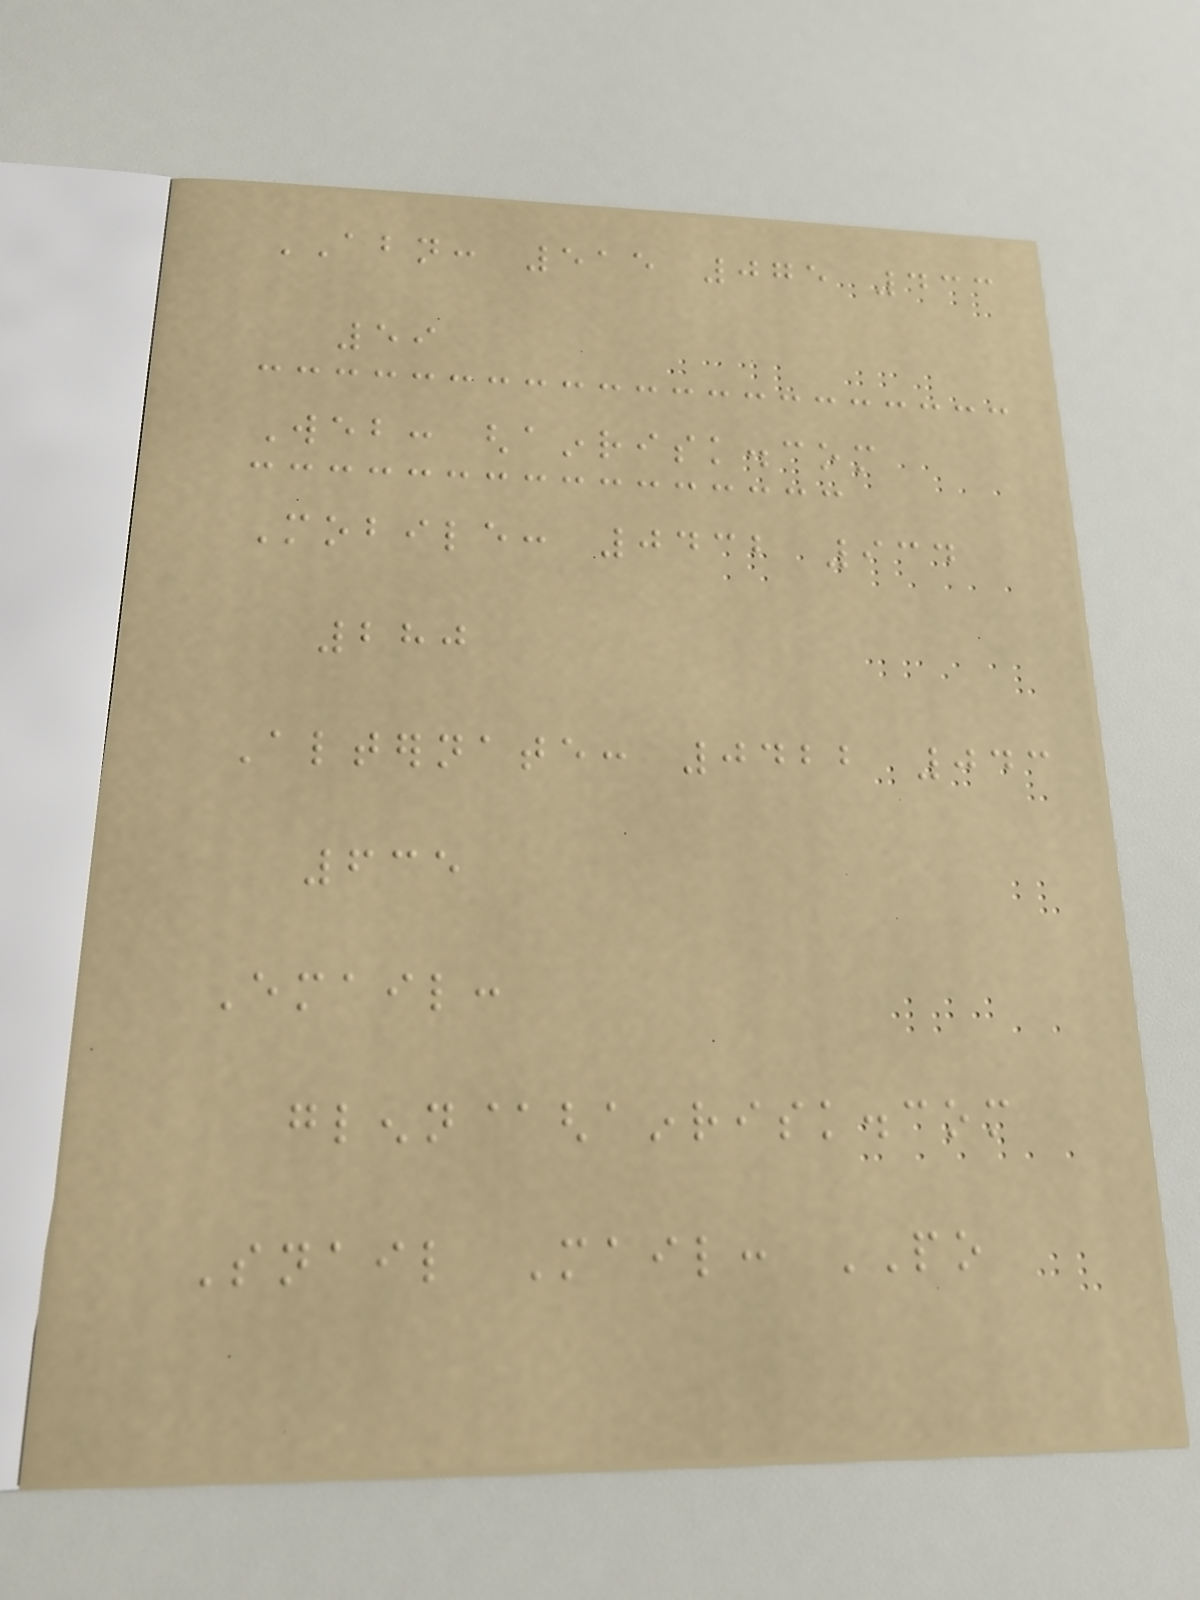ABN: 515 075 433
59
Web: ghainrisk.com
Mobile: 0432 934
280
Alternate: 0422 043
635
Email:
glenn@ghainrisk.com
Snail Mail: PO
